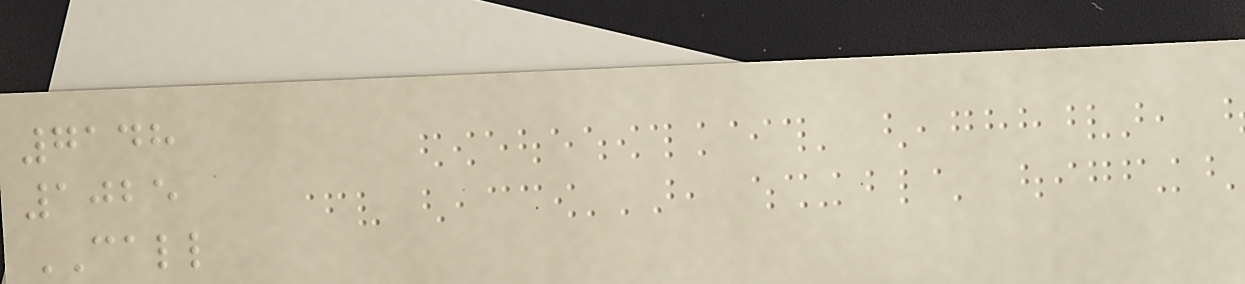7148
1025
CALL
